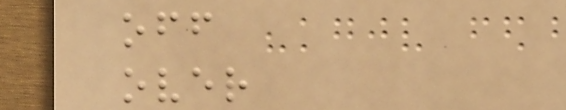off
over
